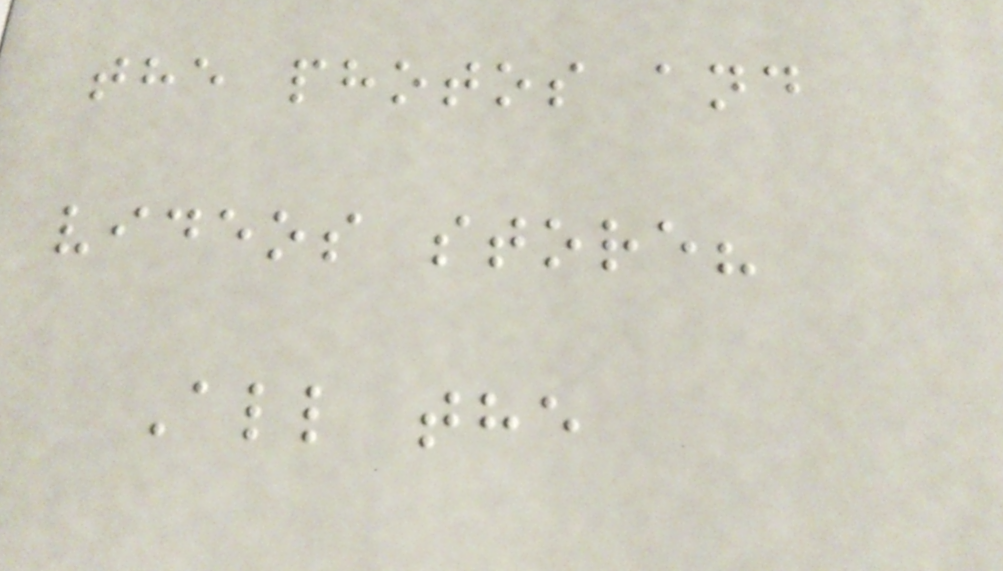the photos and
videos store?
All the
